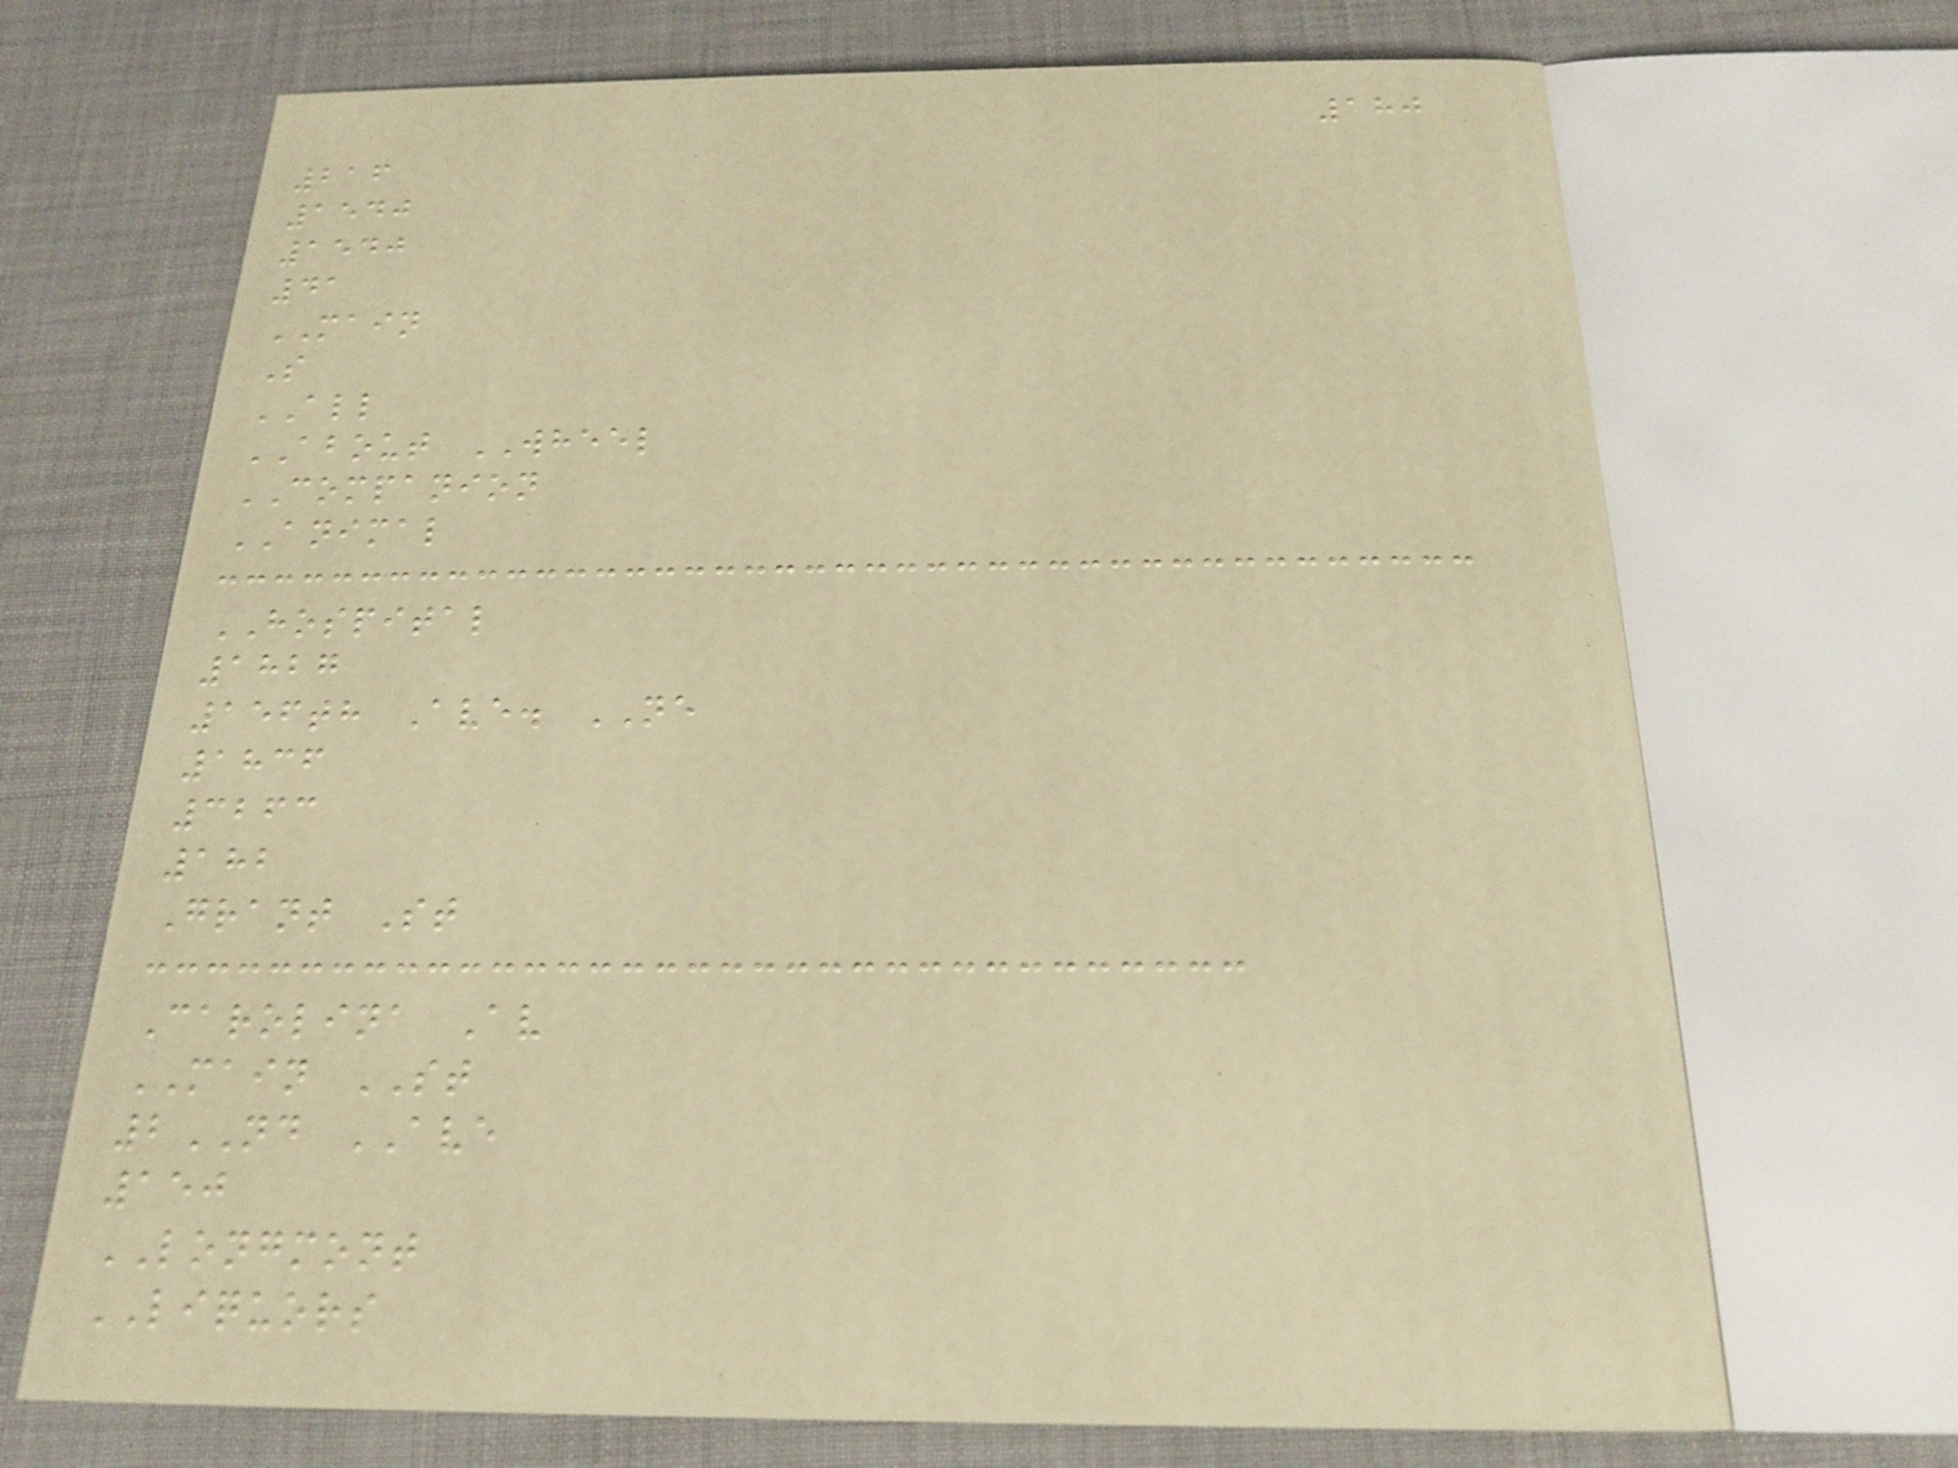180
216
1540
1540
41
MAIN
S
ALL
ABOUT WHEEL
COMPANION
ANIMAL
HOSPITAL
1827
156th Ave. NE
1836
3263
182
Grant St
Carolina Av
MAIN ST
2ND AVE
150
LONGMONT
LIQUORS
